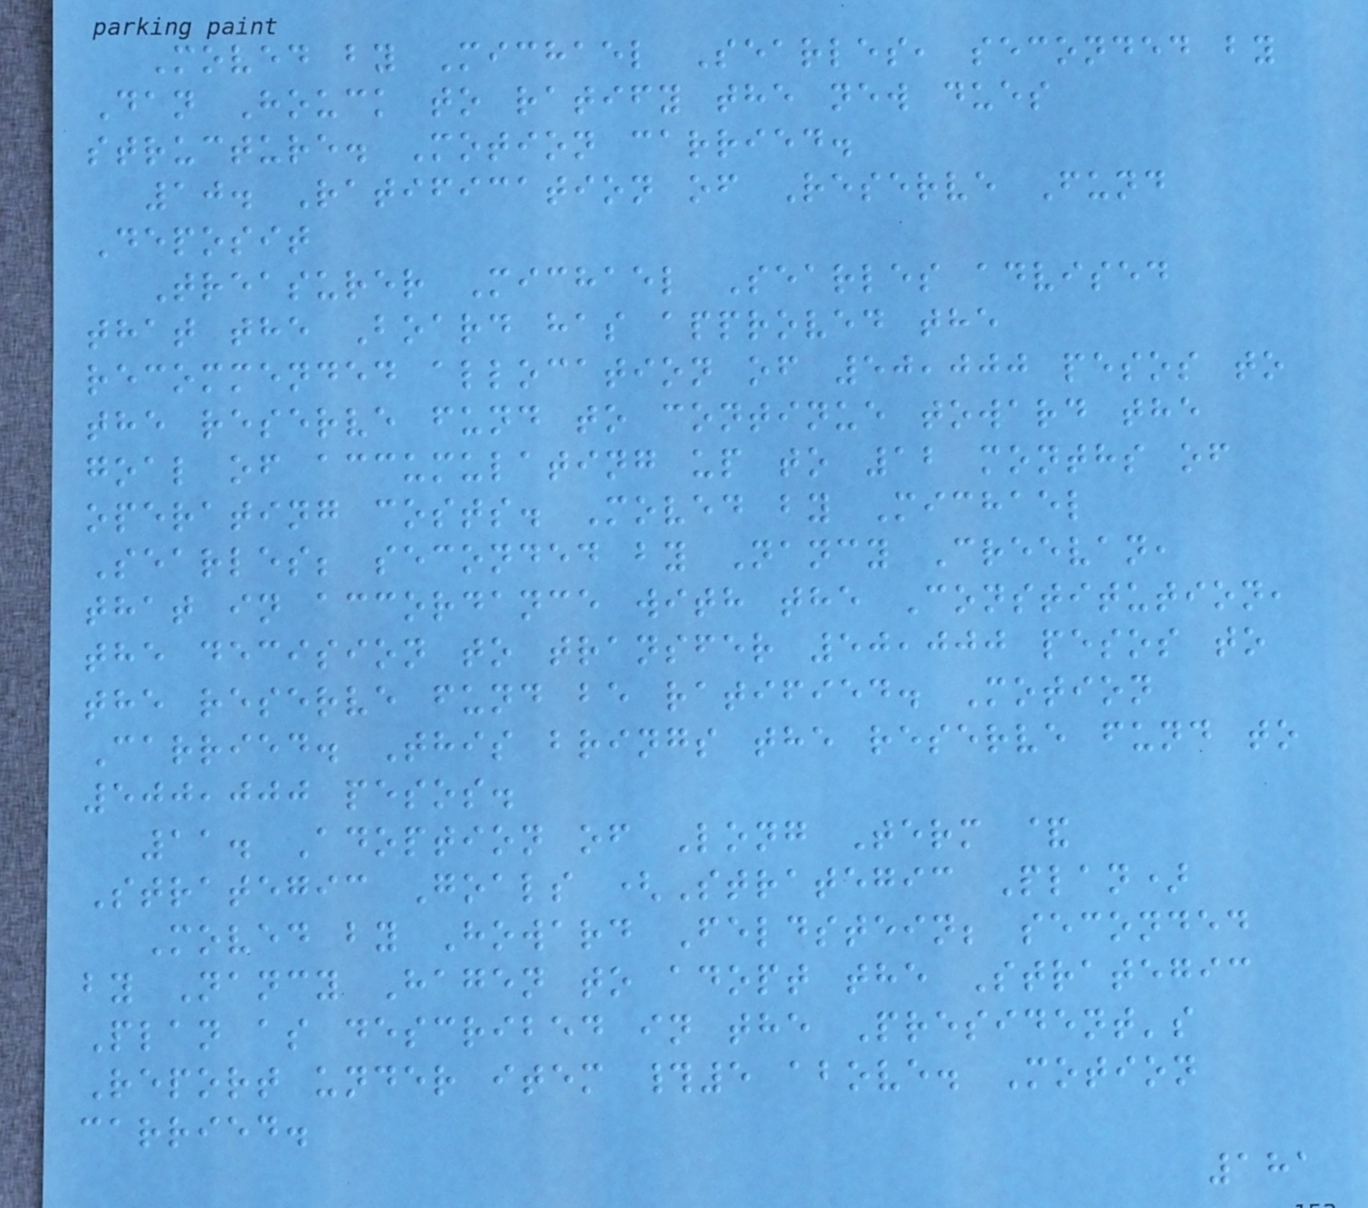Moved by Michael Searles, seconded by
Dan Houck to ratify the new dues
structure. Motion carried.
10. Ratification of Reserve Fund
Deposit
Treasurer Michael Searles advised
that the Board has approved the
recommended allocation of 50,000 pesos to
the reserve fund to continue toward the
goal of accumulating up to 12 months of
operating costs. Moved by Michael
Searles; seconded by Nancy Creevan,
that in accordance with the Constitution,
the decision to transfer 50,000 pesos to
the reserve fund be ratified. Motion
Carried. This brings the reserve fund to
500,000 pesos.
11. Adoption of Long Term &
Strategic Goals (Strategic Plan)
Moved by Howard Feldstein; seconded
by Nancy Hagen to adopt the Strategic
Plan as described in the President's
Report under item #5 above. Motion
carried.
181
